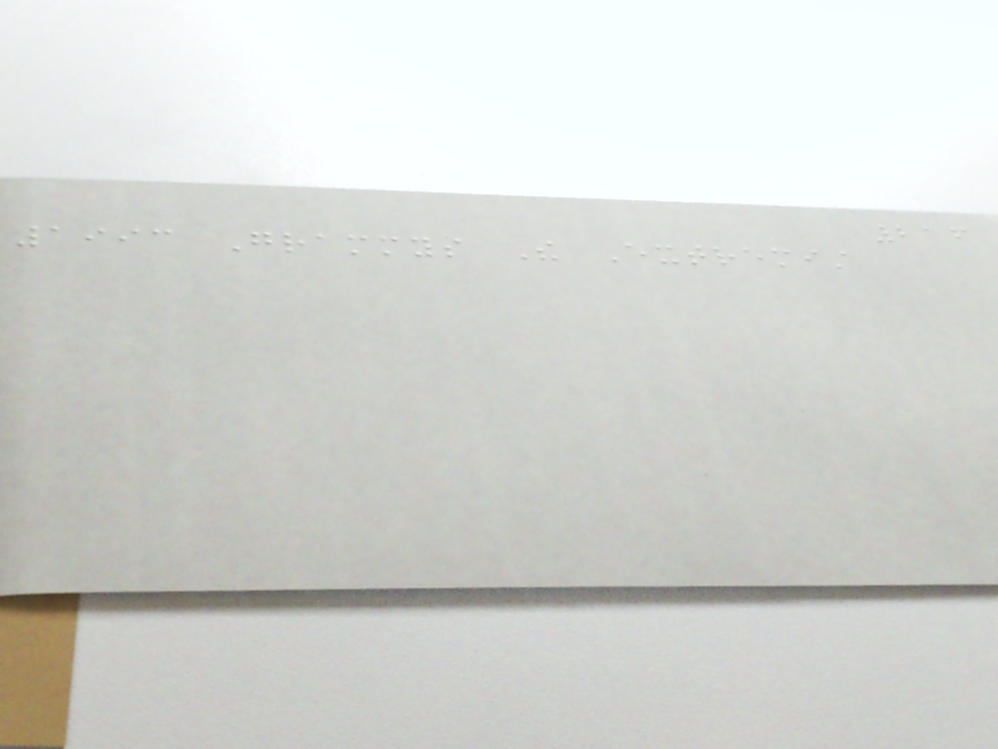216
1993 Grammys The Extremist
